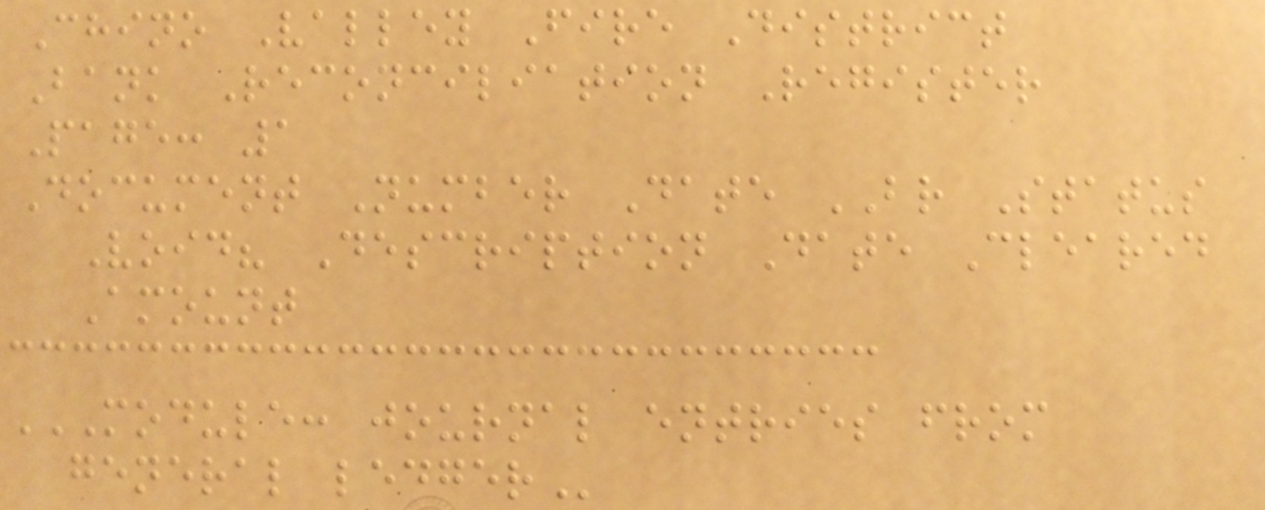Chino Valley Fire District
Bank Reconciliation Register
Page: 1
Document Number Date BR Status
Void? Description Date Cleared
Amount
MODULE: JOURNAL ENTRIES FROM
GENERAL LEDGER
